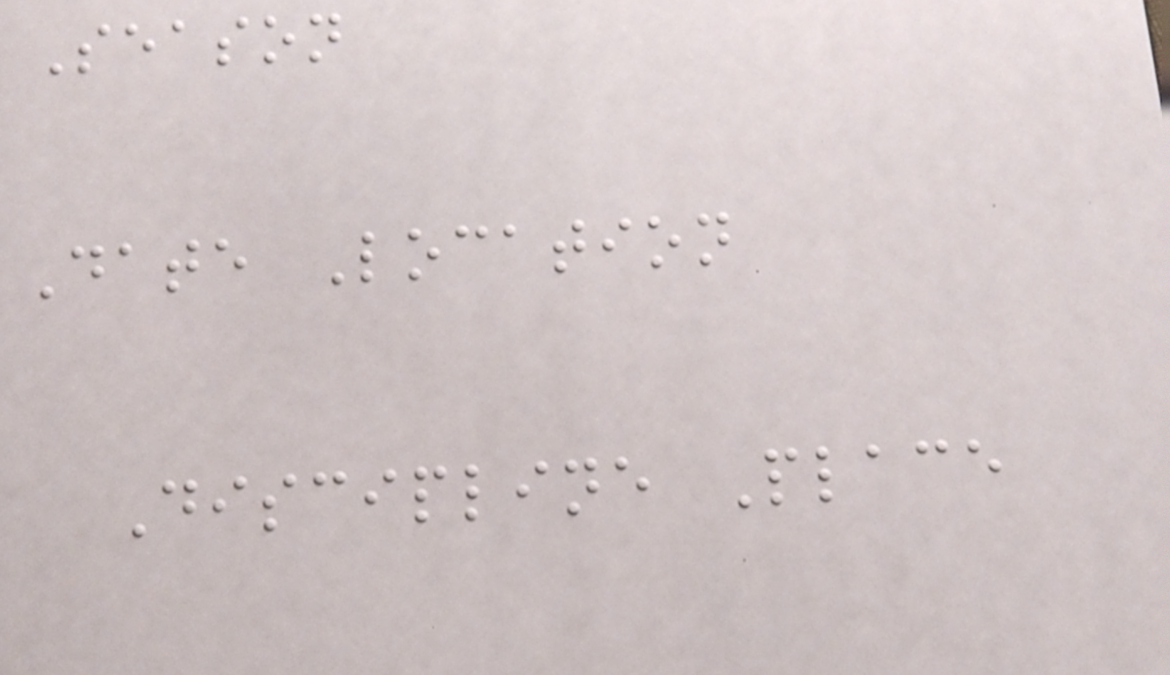Season
Date Location
Discipline Place
